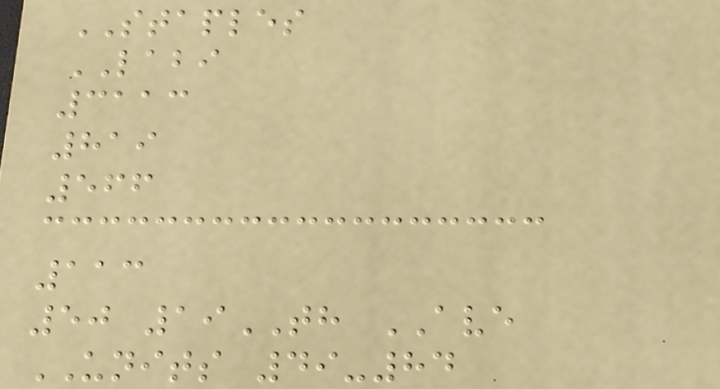STAPLES
LABI
3113
819
566
113
50 19TH AVE
UNITS 49-84
